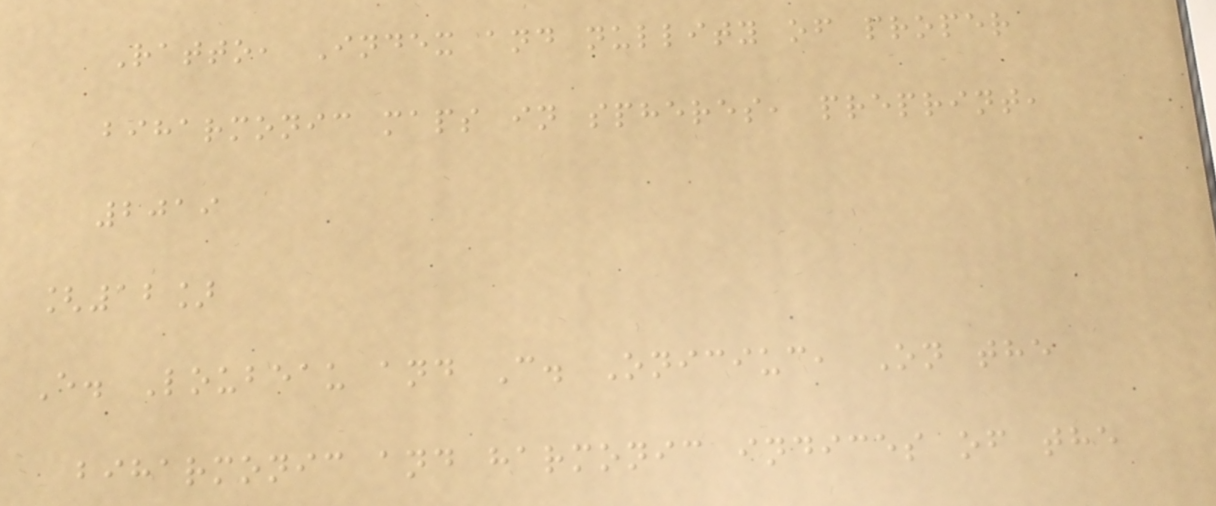Ratto, Index and nullity of proper
biharmonic maps in spheres, preprint,
2019
[12]
E. Loubeau and C. Oniciuc, On the
biharmonic and harmonic indices of the
